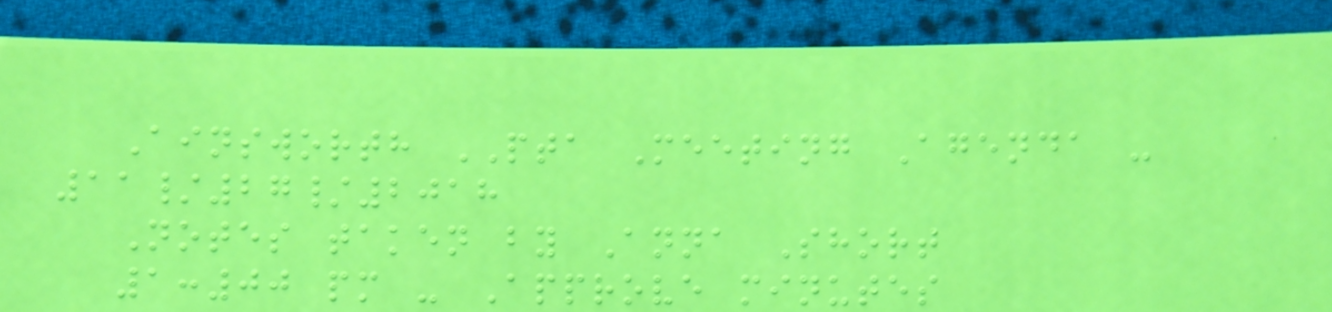Ainsworth PTA Meeting Agenda -
11/27/2018
Notes taken by Anna Short
1:00 pm - Approve minutes
